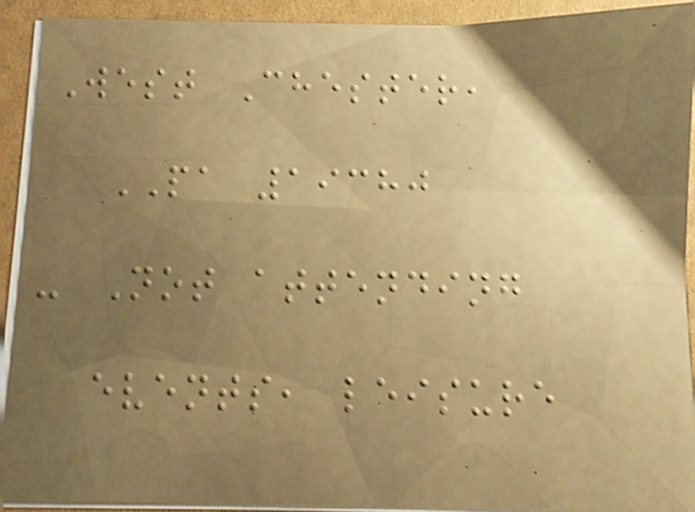West Chester,
PA 19380
- Not attending
events, leisure
